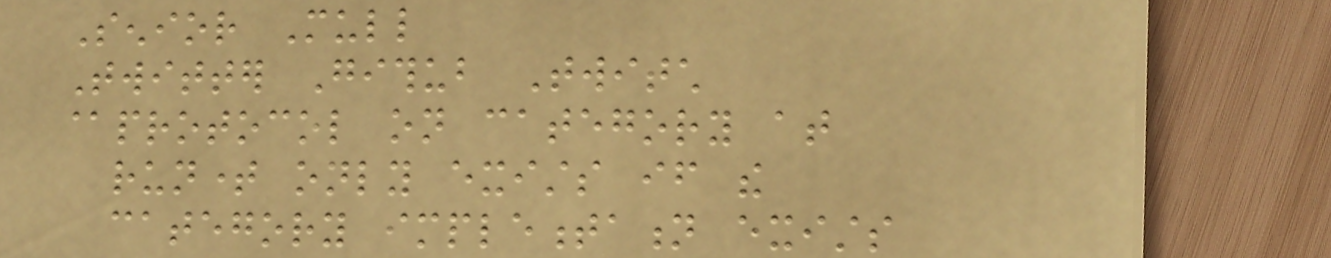Senior Mull
Twitter Github Twitch
@protocol on category at
runtime only exists if the
category implementation exists
